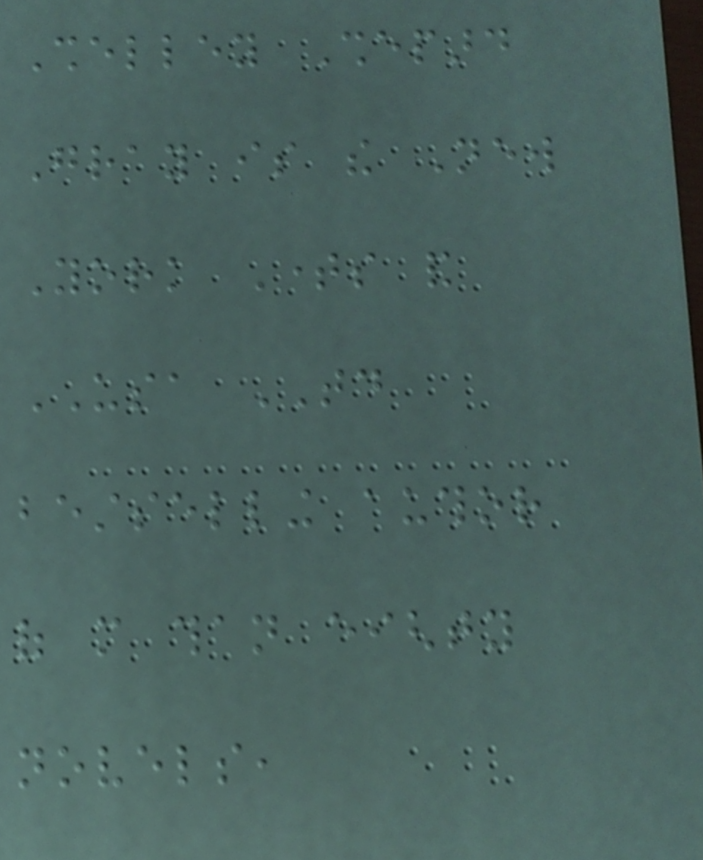Shelley Shepard
Gray is the New
York Times and
USA TODAY
bestselling author
of more than eighty
novels,
